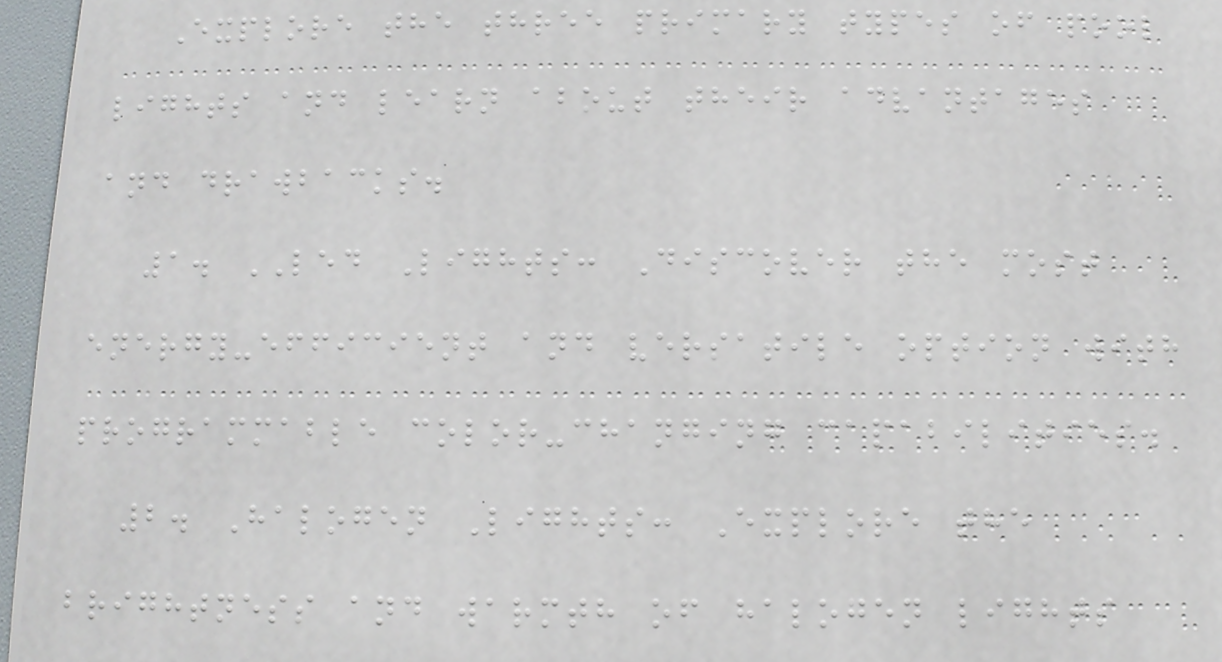Explore the three primary types of pool
lights and learn about their advantages
and drawbacks.
1. LED Lights: Discover the most
energy-efficient and versatile option with
programmable color-changing capabilities.
2. Halogen Lights: Explore the
brightness and warmth of halogen lights
